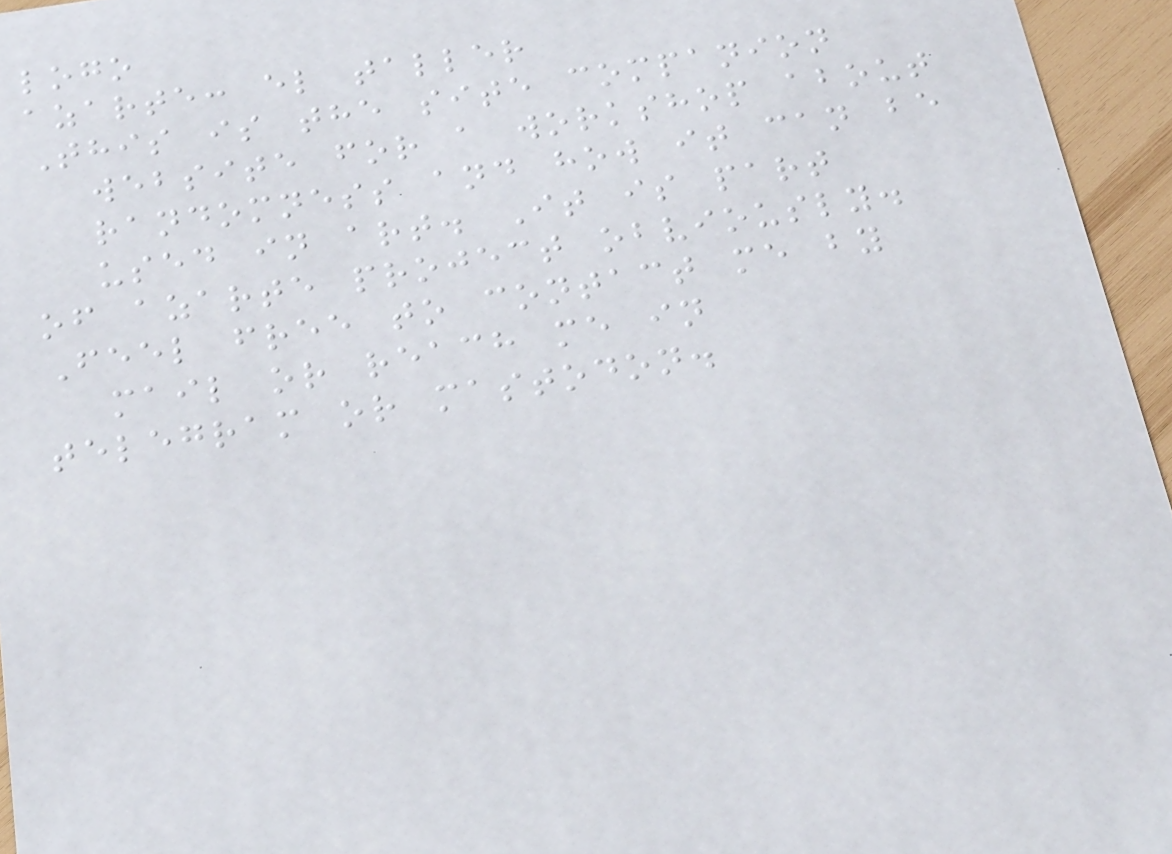logo
azarte: el taller
This is the site companion
website for a workshop about
randomness and how it can be
used in art. It is part
of azarte project obviously.
Feel free to contact me by
mail or reach me in
telegram or mastodon.
